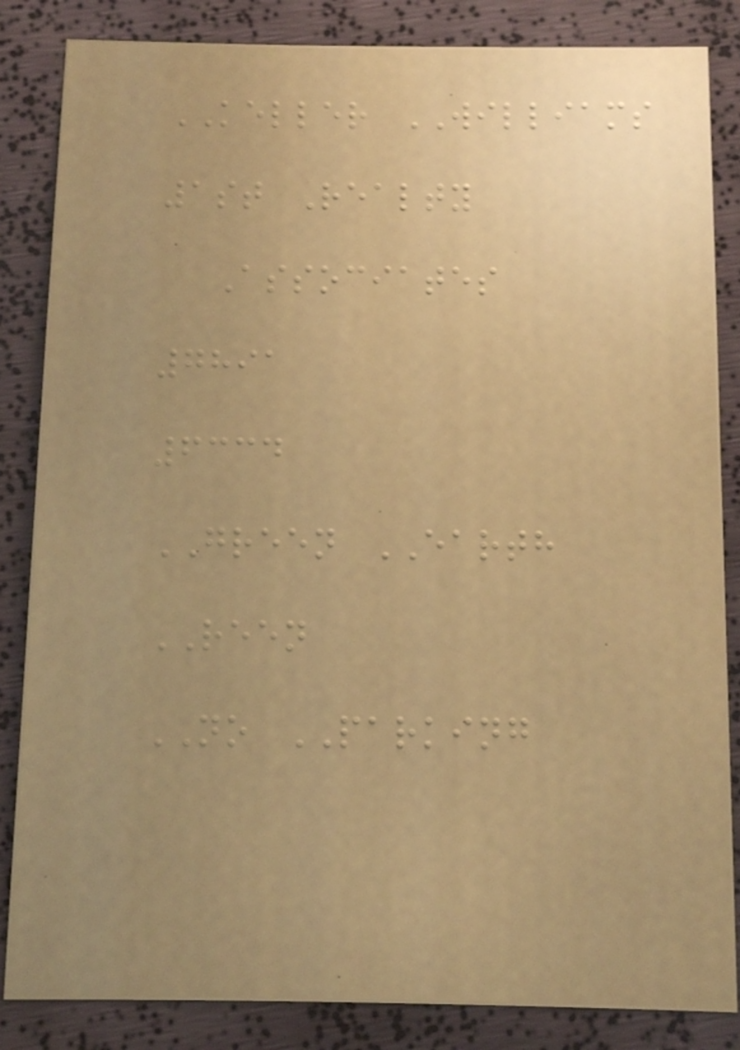KELLER WILLIAMS
1st Realty
Associates
7891
6334
GREEN EARTH
REEN
NO PARKING
